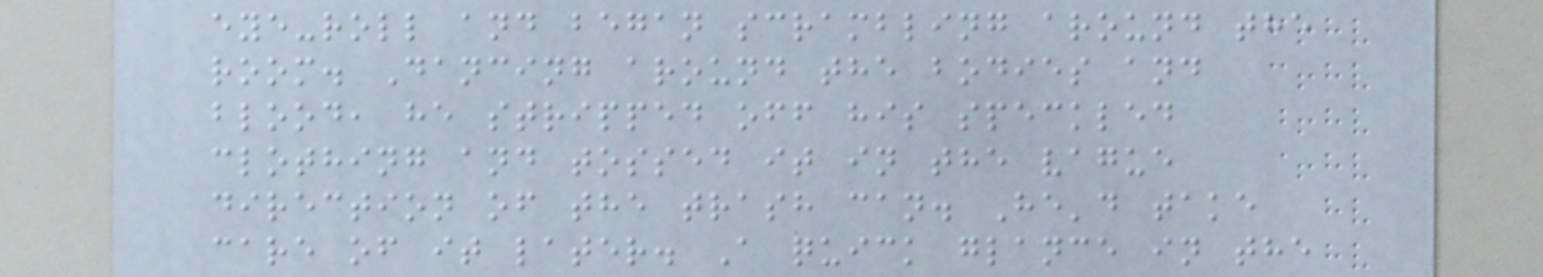eye-roll and began scrambling around the
room. Dancing around the bodies and
blood, he stripped off his speckled
clothing and tossed it in the vague
direction of the trash can. He'd take
care of it later. A quick glance in the
